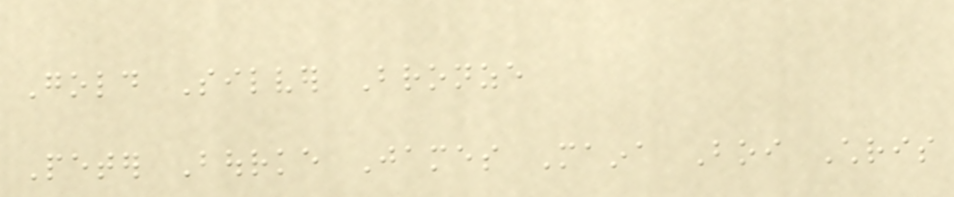Gold Silver Bronze
Peter Bourke James Maina Boi Chris
